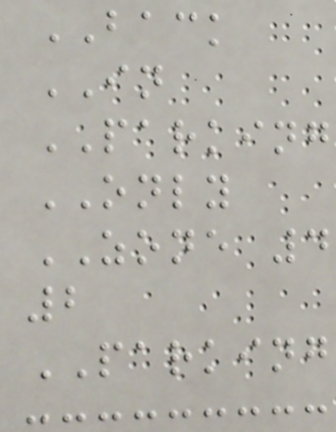BACK
IN
PARKING
ONLY
ZONE 4
2
PARKING
